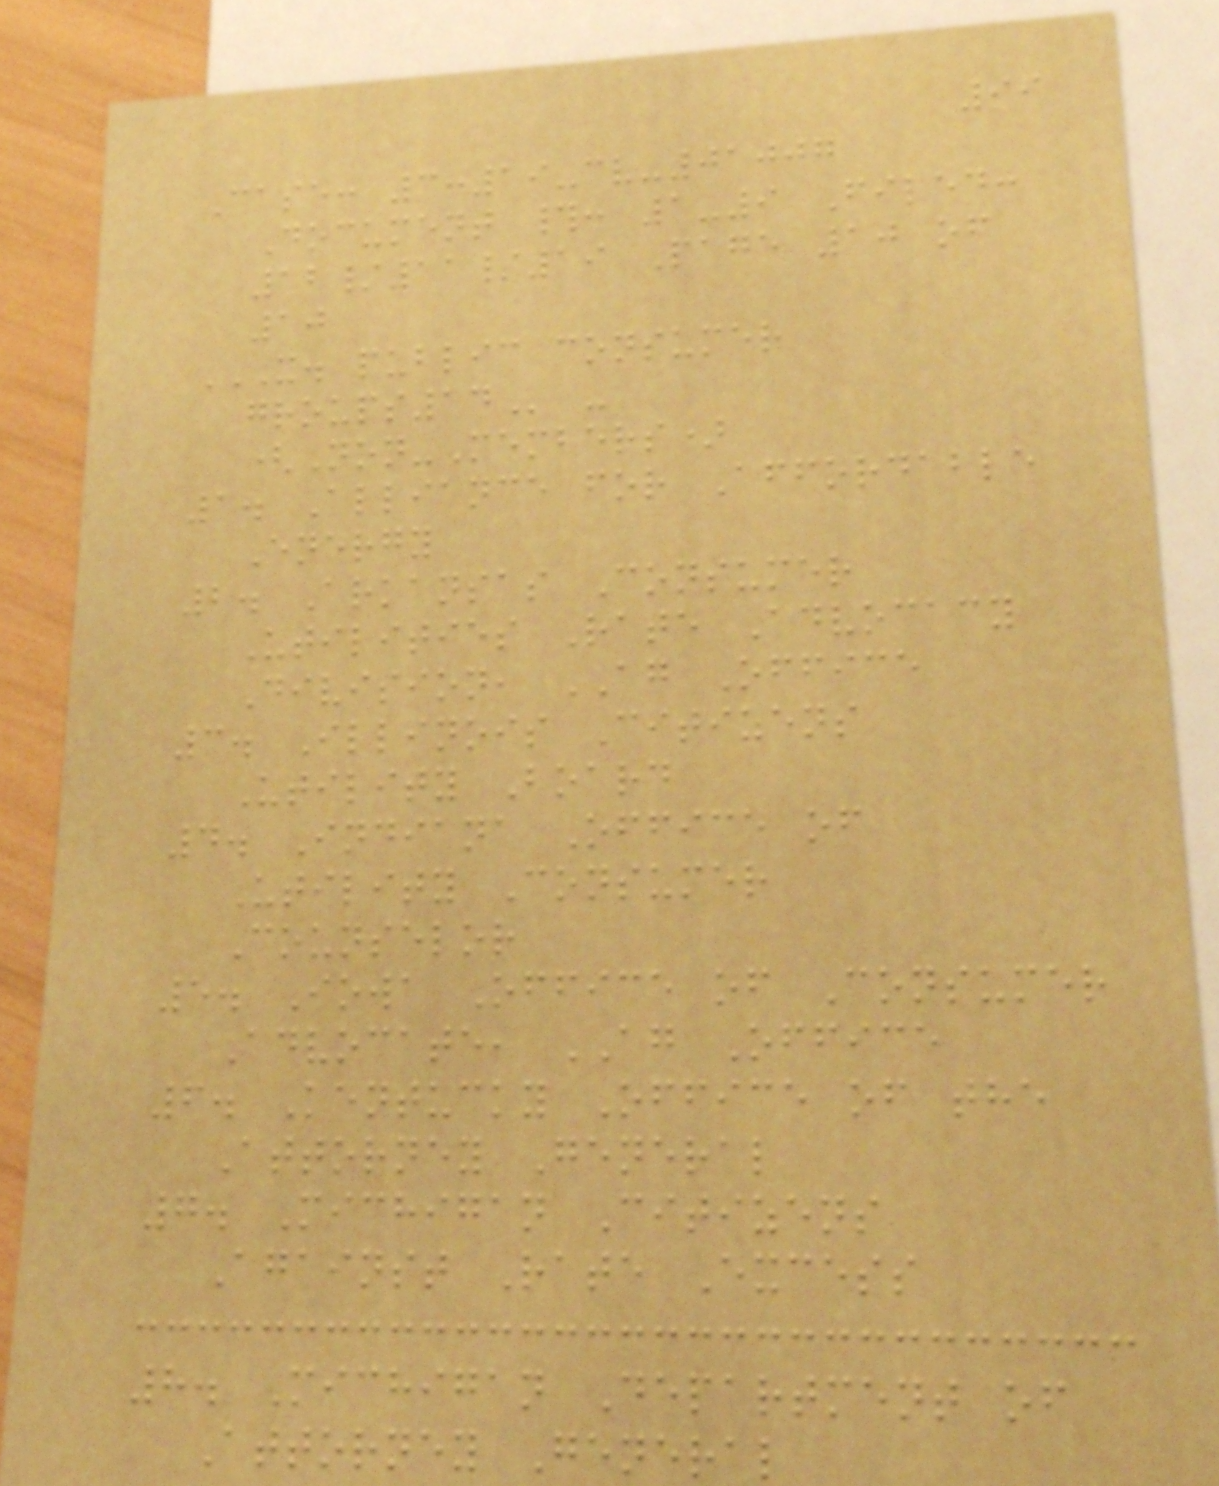99
Case: 3:19-cv-01007
Document #: 1-9 Filed:
12/11/19 Page 10 of
10
X. PUBLIC CONSUMER
GROUPS14 -
(Non-Members)
1. Alliance for Affordable
Energy
2. Arkansas Consumer
Utilities Rate Advocacy
Division, AG Office
3. Illinois Citizens
Utility Board
4. Indiana Office of
Utility Consumer
Counselor
5. Iowa Office of Consumer
Advocate, AG Office
6. Kentucky Office of the
Attorney General
7. Michigan Citizens
Against Rate Excess
8. Michigan Department of
Attorney General
